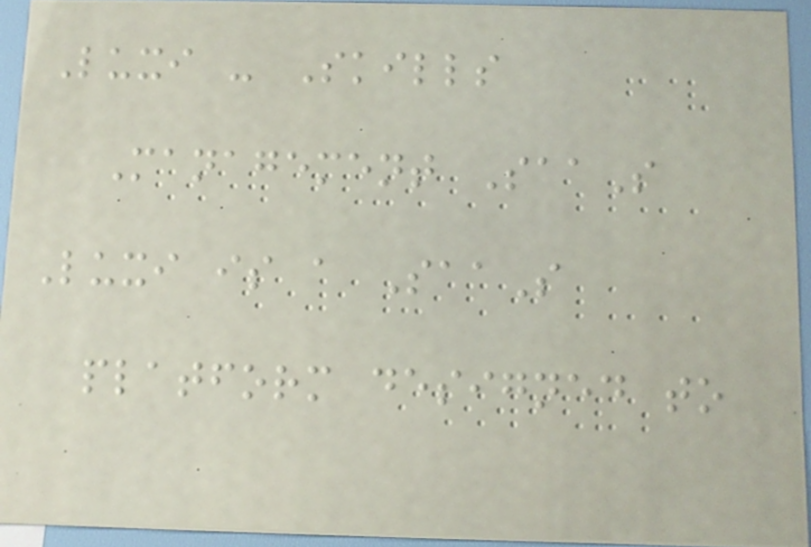Luxi - Skills
Management SaaS
Luxi is a SaaS
platform designed to
